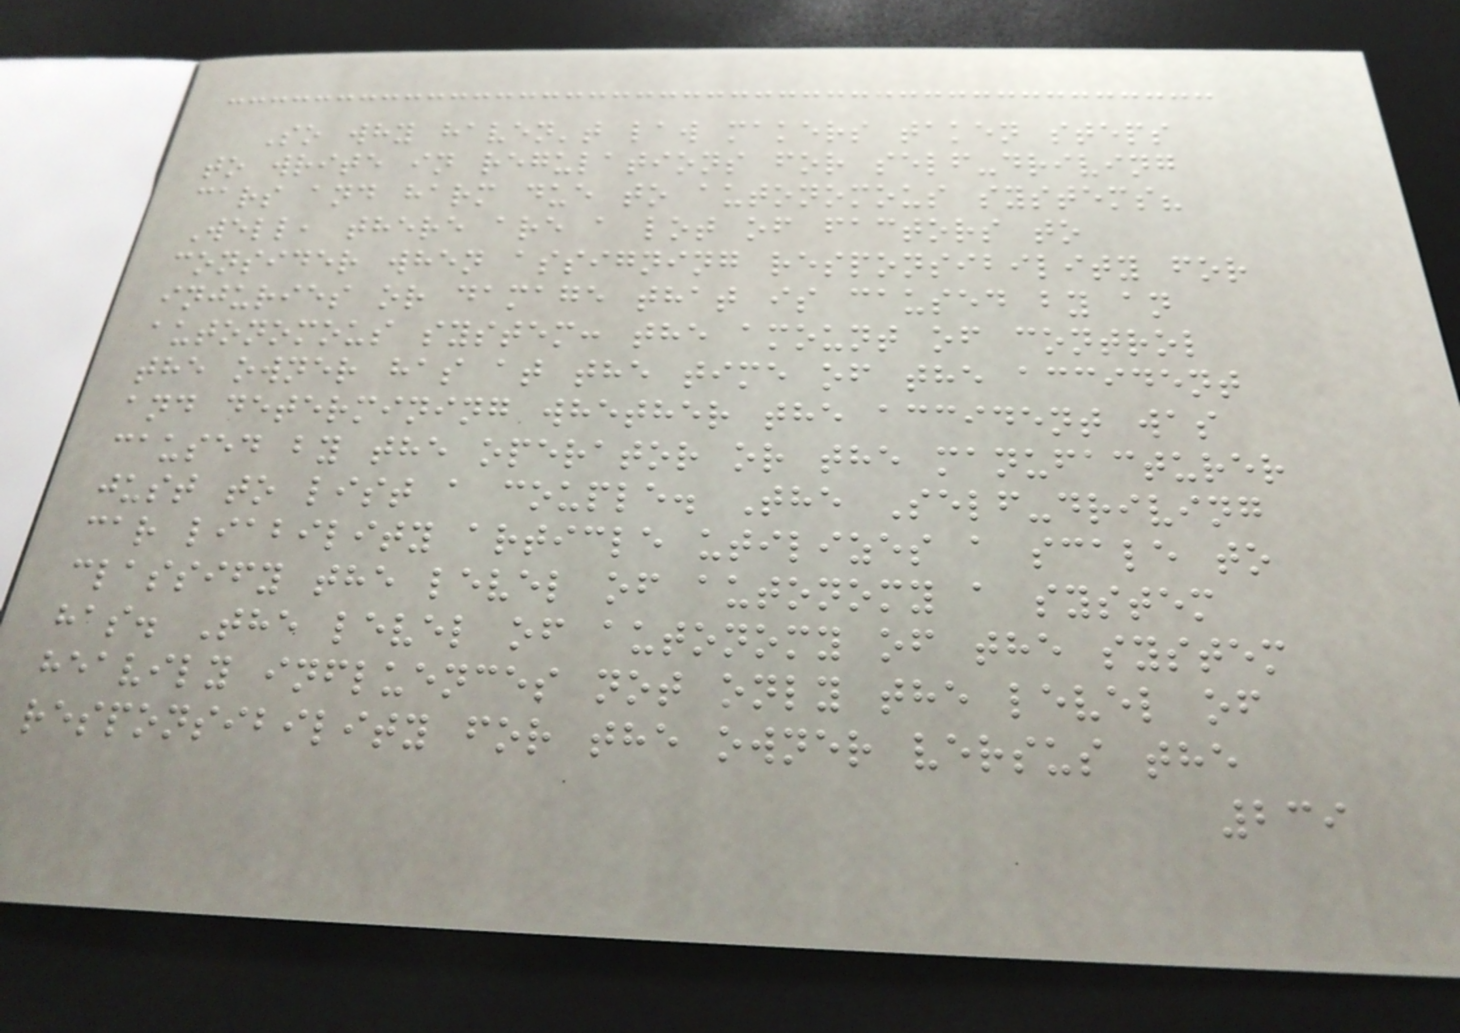So why haven't law makers taken steps
to write in regulations for self-driving
cars and harm due to autonomous systems?
Well, there are a lot of factors to
consider when assigning responsibility for
injuries or damage that is caused by an
autonomous system: the amount of control
the owner has at the time of the accident
and determining whether the accident was
caused by the operator or the manufacturer
just to list a couple. The Self-driving
car liability article utilizes a scale to
classify the level of autonomy a system
has. The level of autonomy of the system
heavily influences not only the level of
responsibility for the owner versus the
239
